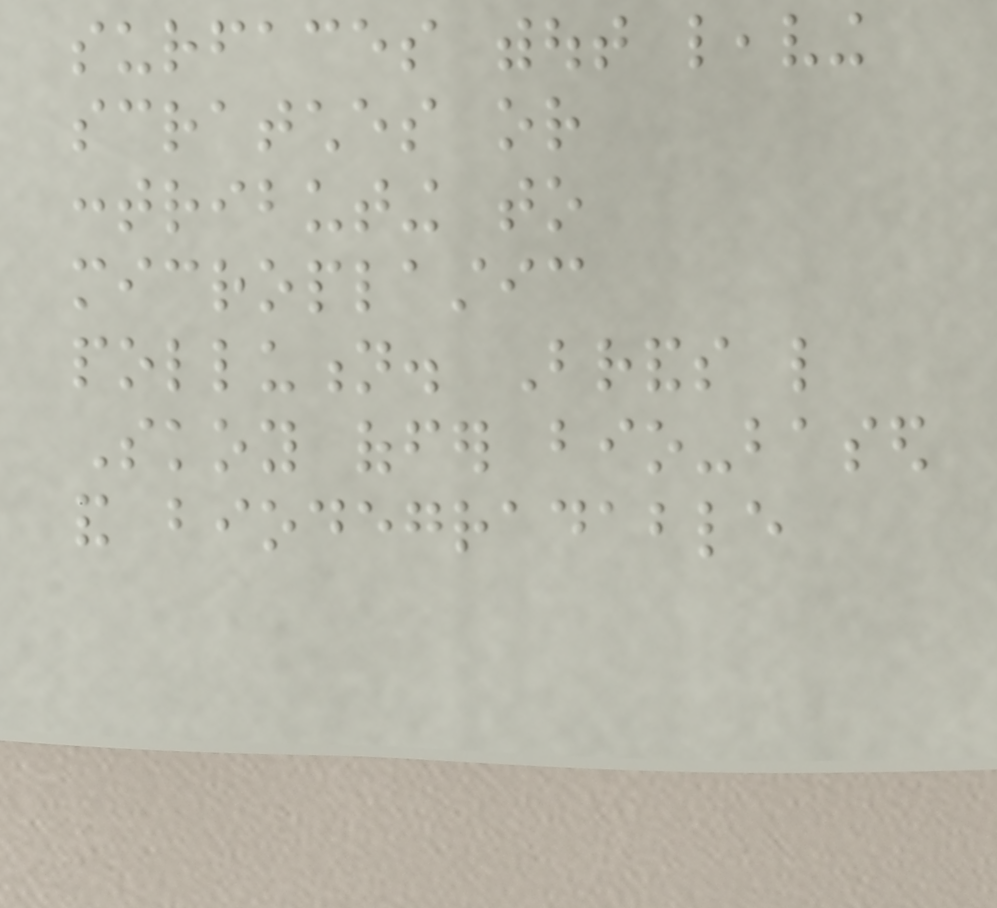surfaces without leaving
scratches or
contributing to
microplastic
pollution. Brands like
Skoy offer bio-based
and biodegradable
